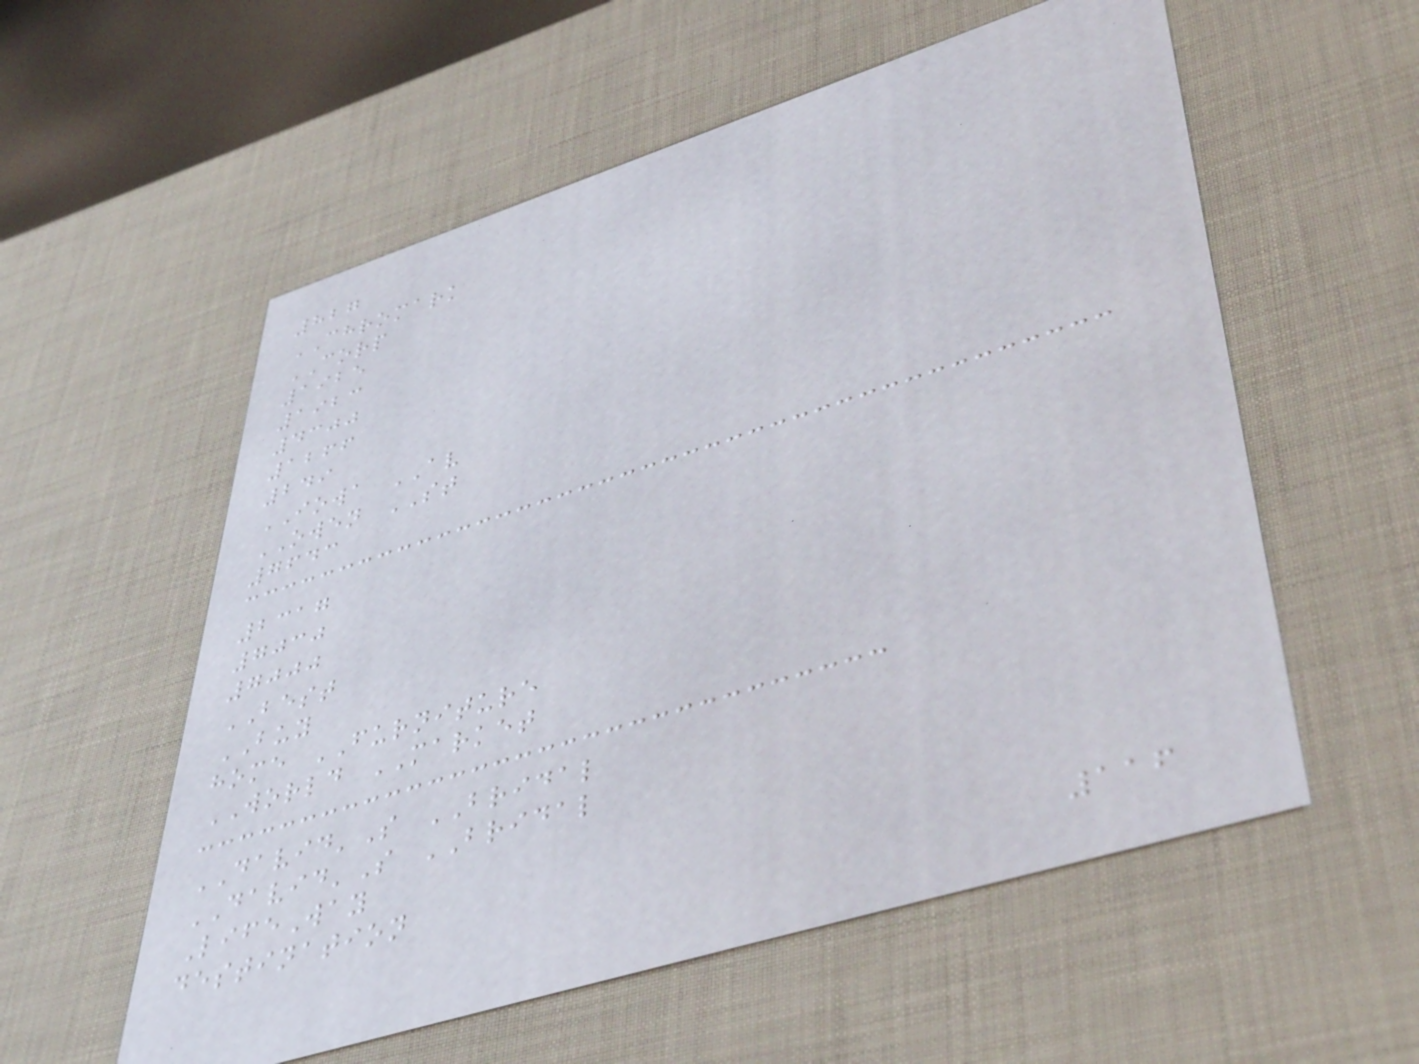827
CHROMARK
CORP
1925
1923
4300
1266
249
IOWA AV
OWEN ST
7643
2317
7030
7000
BEST
BUY
home FURNITURE
WORLD MARKET
DAVID'S BRIDAL
DAVID'S BRIDAL
LifeWay
destination
116
